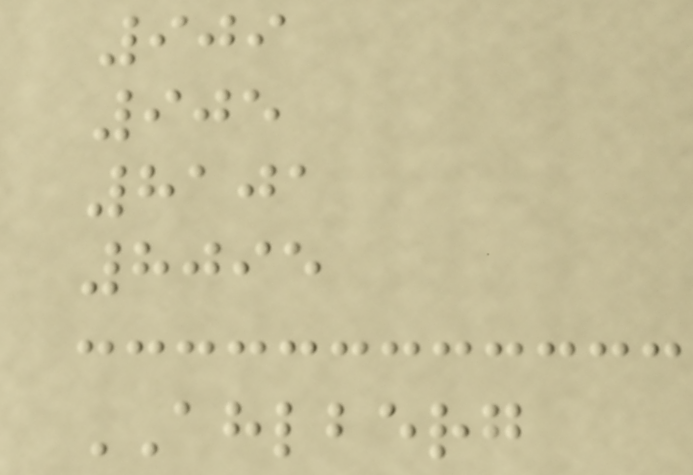909
905
8101
8095
AHLBERG
